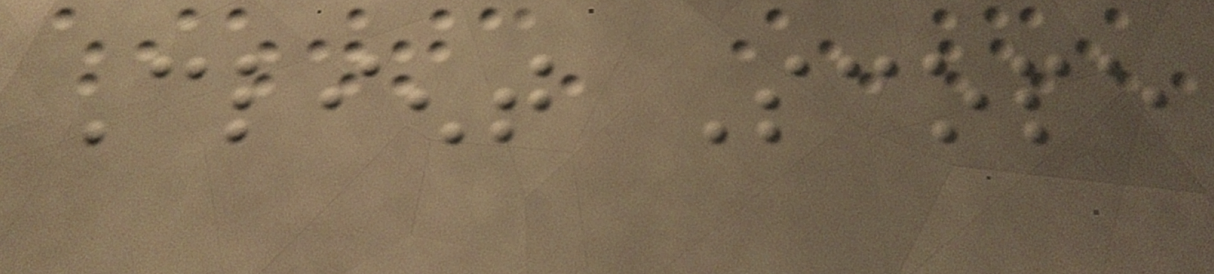Client Scope
